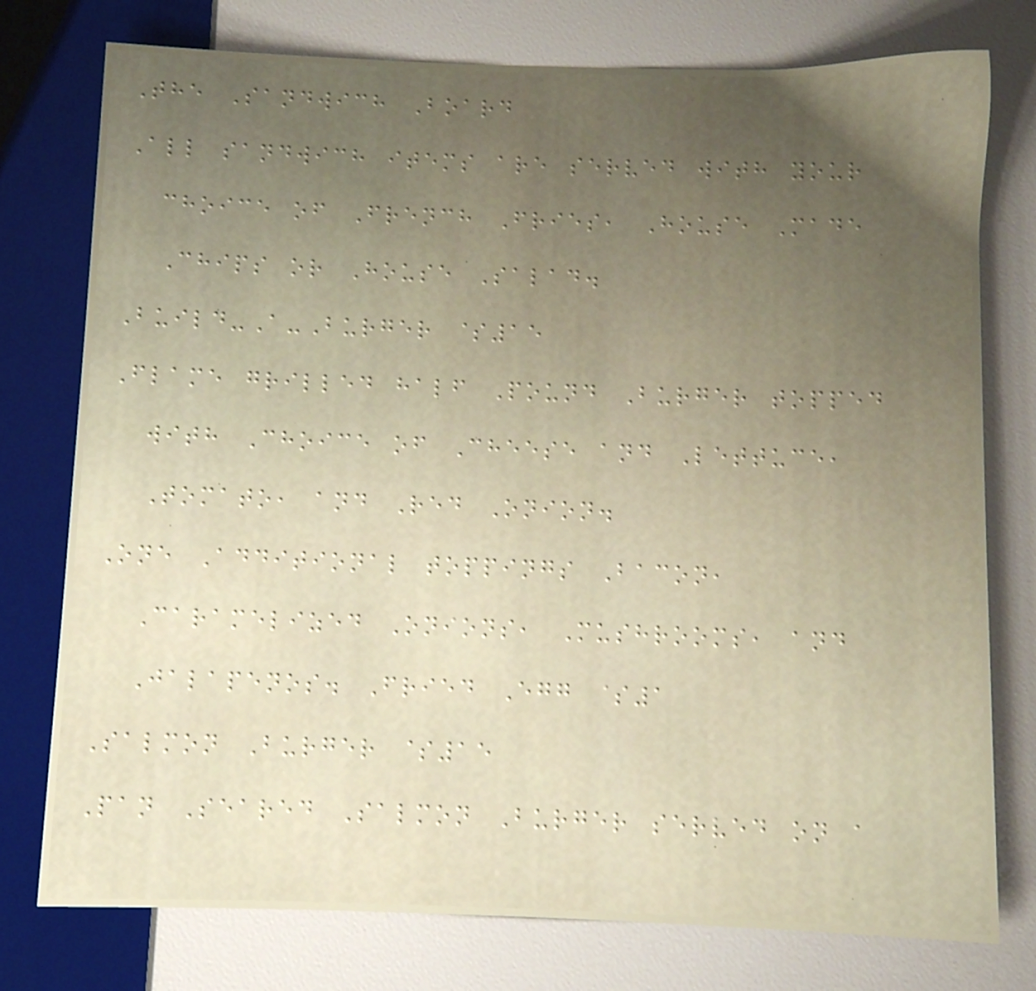The Sandwich Board
All sandwich items are served with your
choice of French Fries, House Made
Chips or House Salad.
Build-A-Burger $15
Flame grilled half Pound Burger topped
with Choice of Cheese and Lettuce,
Tomato, and Red Onion.
One Additional toppings Bacon,
Caramelized Onions, Mushrooms, and
Jalapenos. Fried Egg $1
Salmon Burger $15
Pan Seared Salmon Burger served on a
